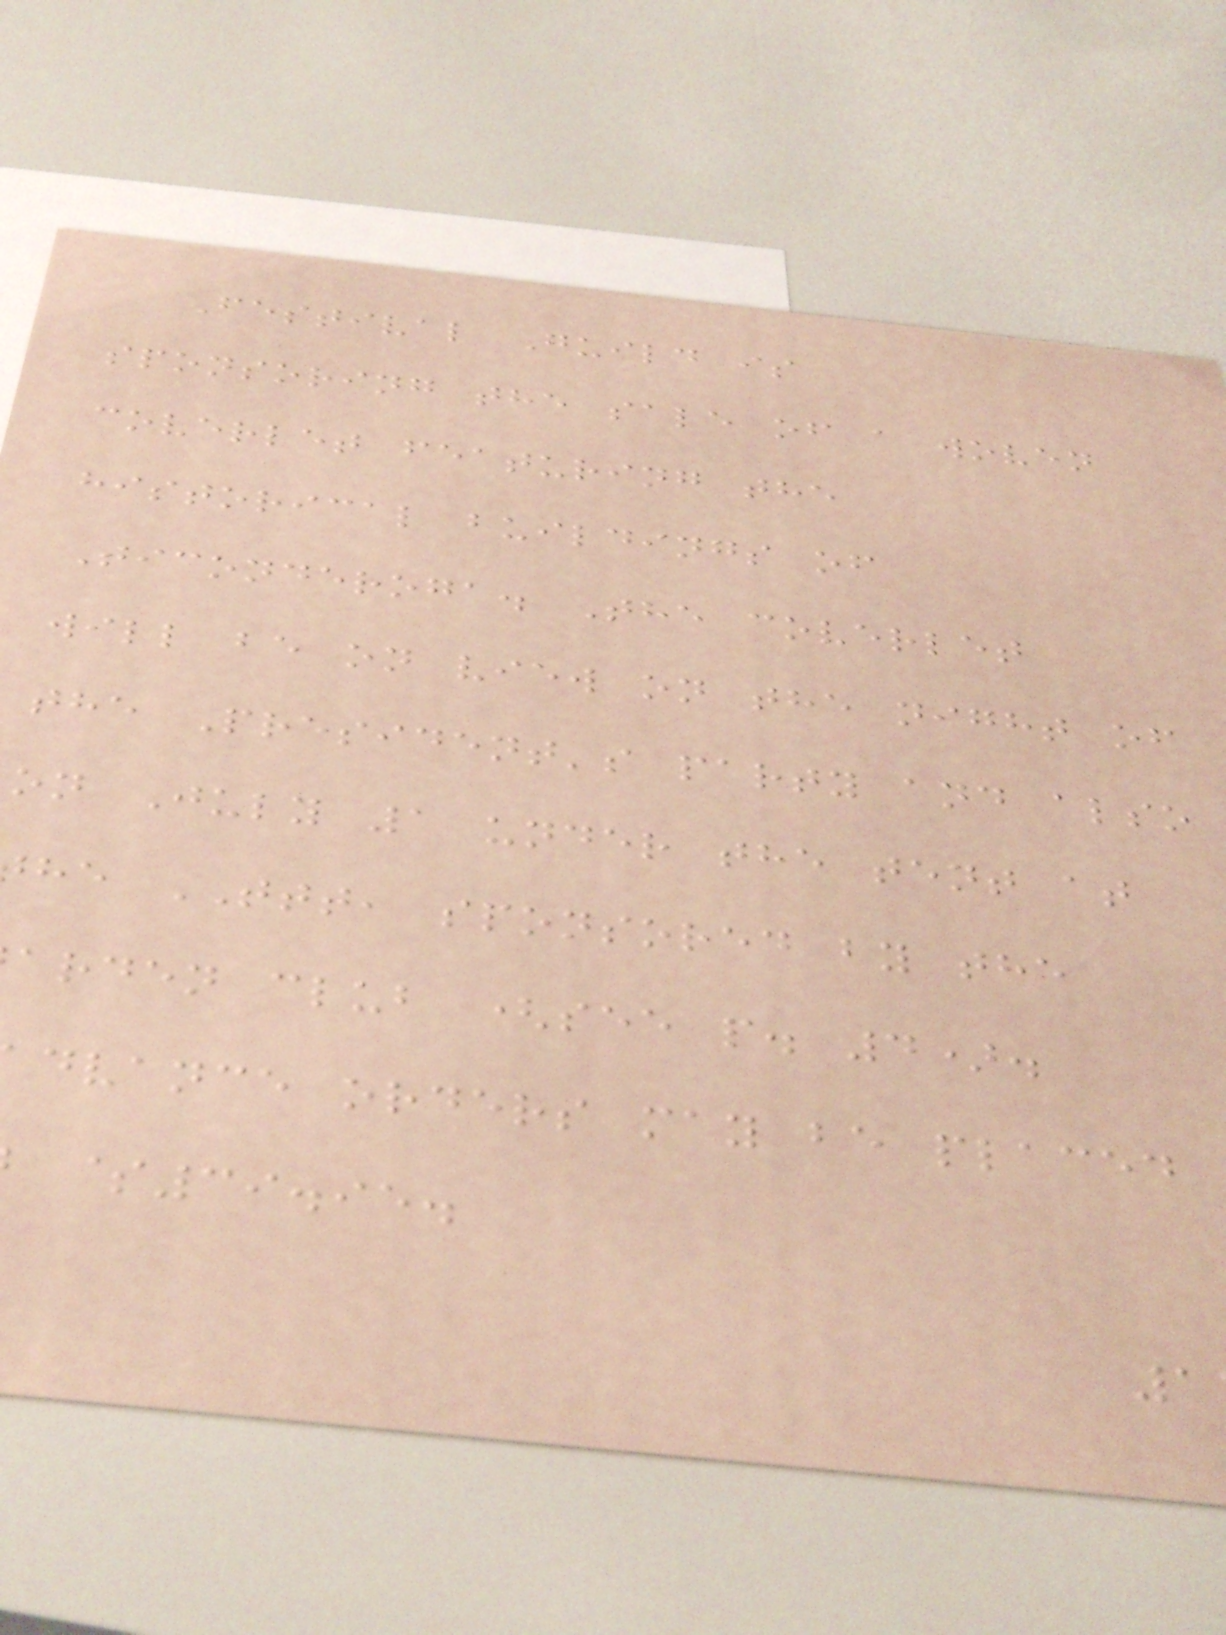Festival Guild is
sponsoring the sale of a woven
coverlet featuring the
historical buildings of
Ticonderoga. The coverlet
will be on view on the night of
the President's party and also
on July 1 under the tent at
he TTT, sponsored by the
arden club (see p. 4).
dvance orders may be placed
$39.95.
